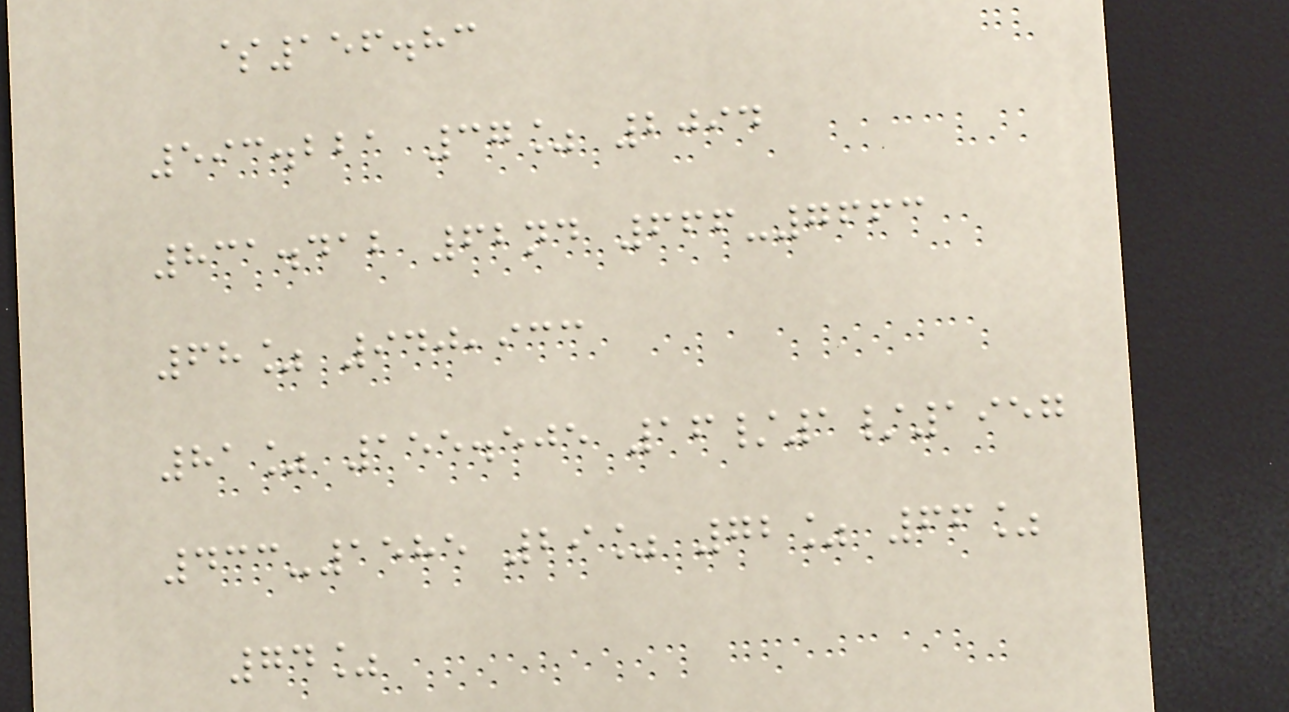$156.83
593.221 37% 2094
831.412 62nd 666-7663
68% 940,933
81% 155.505 16/1/1957
433-1585 29% 72% 66%
74%
